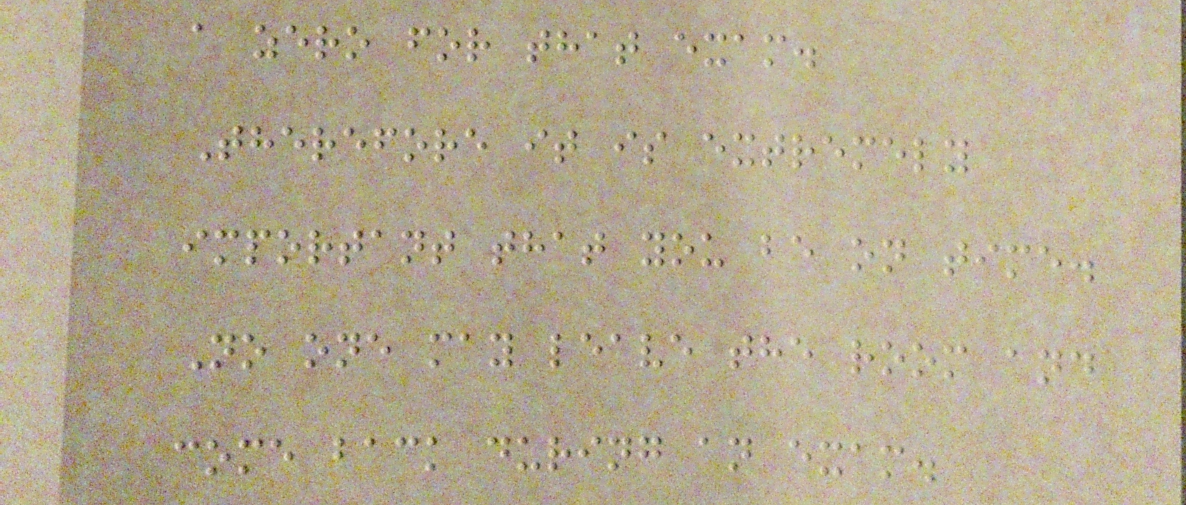a zero for that exam.
Therefore it is extremely
important that you be on time.
No one may leave the room and
come back during an exam.
